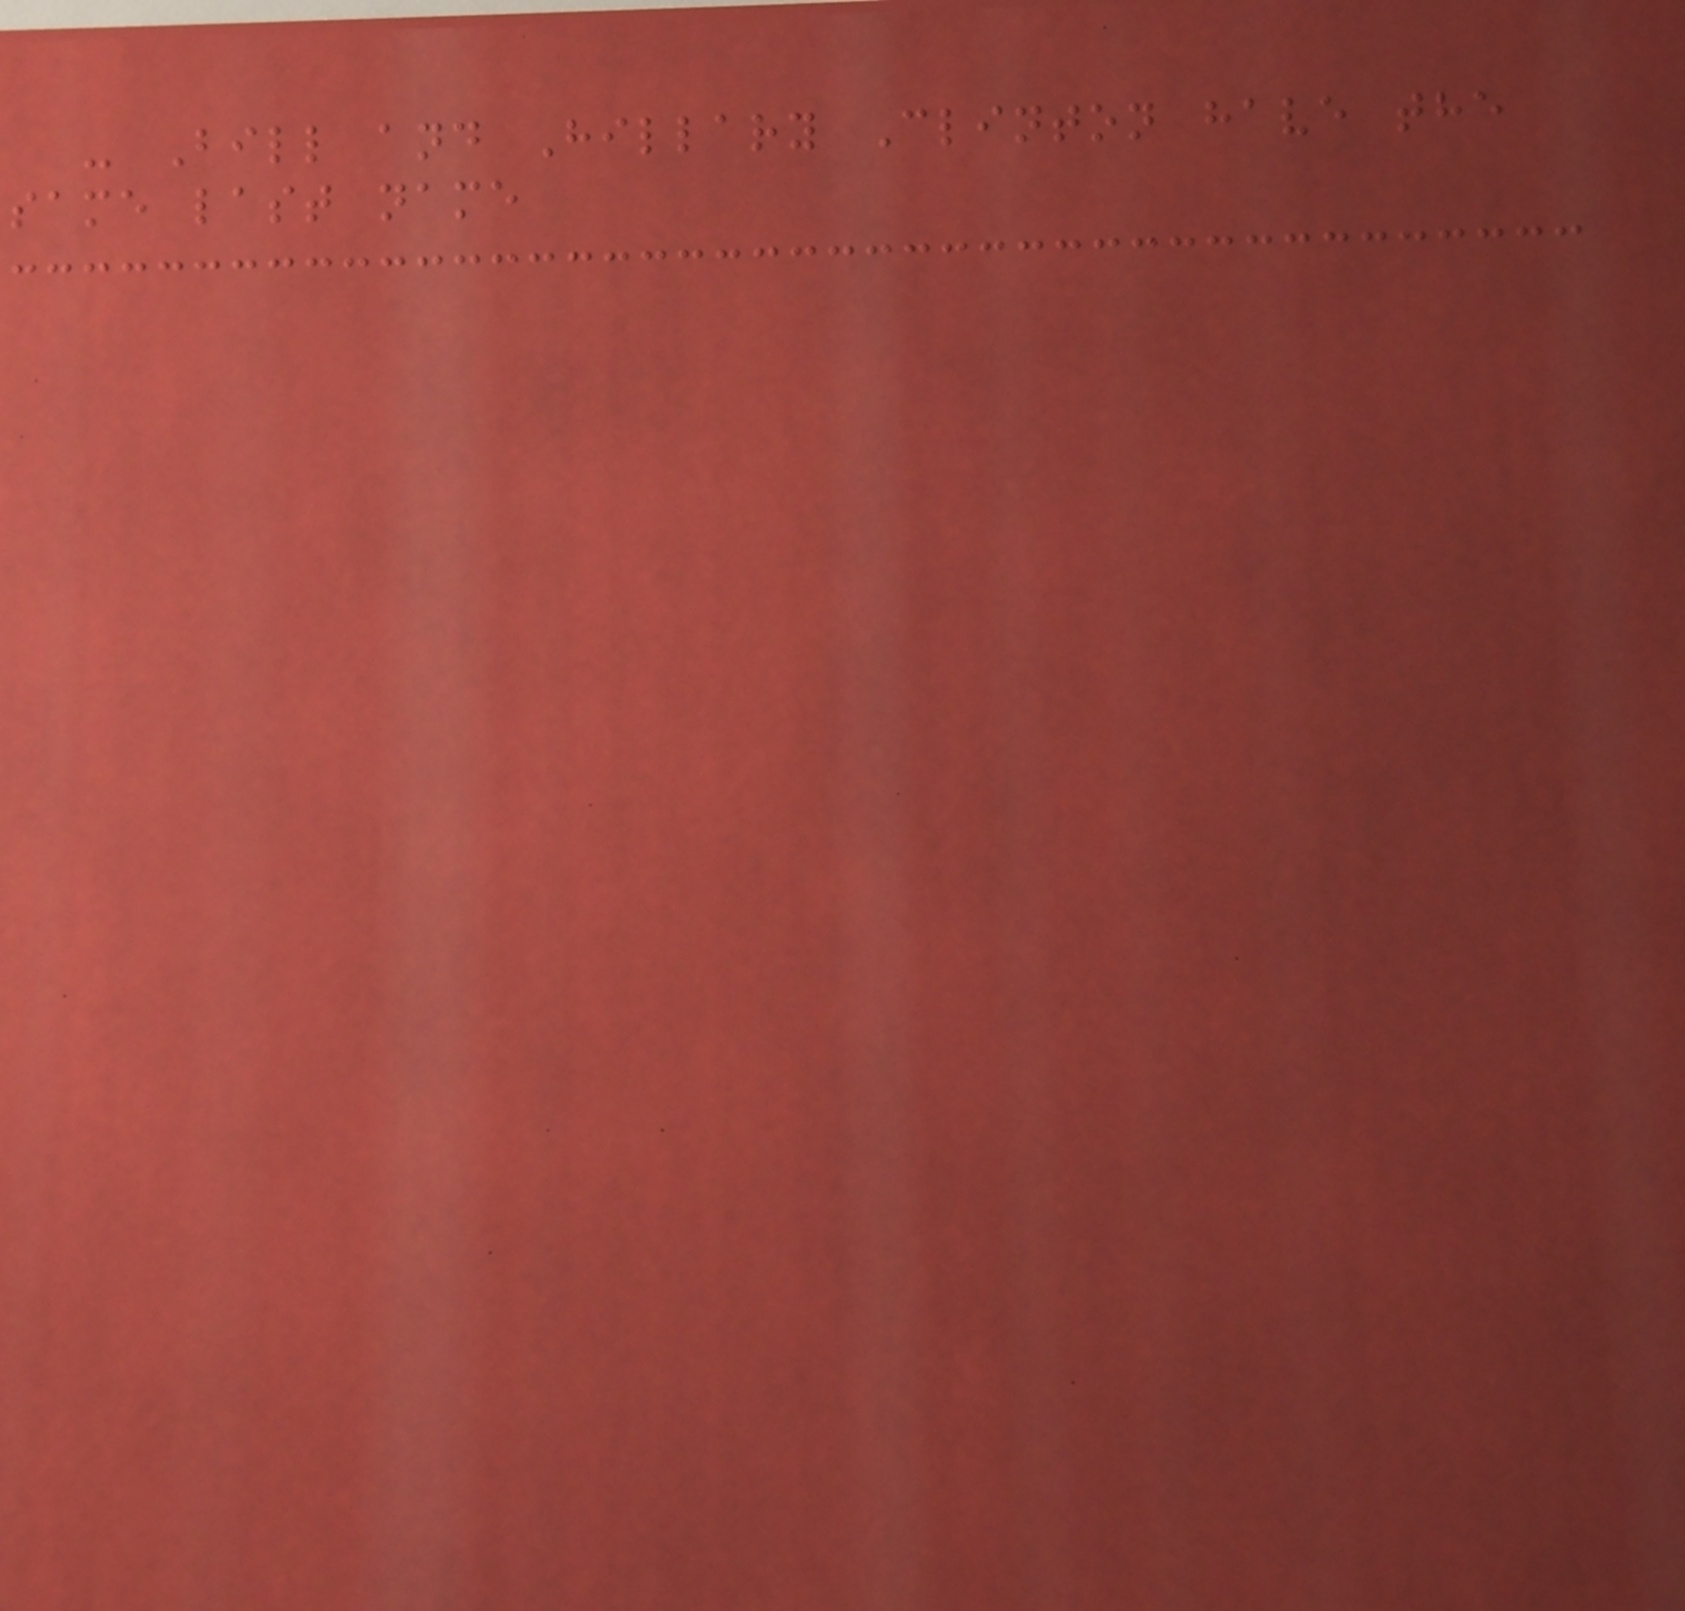- Bill and Hillary Clinton have the
same last name
